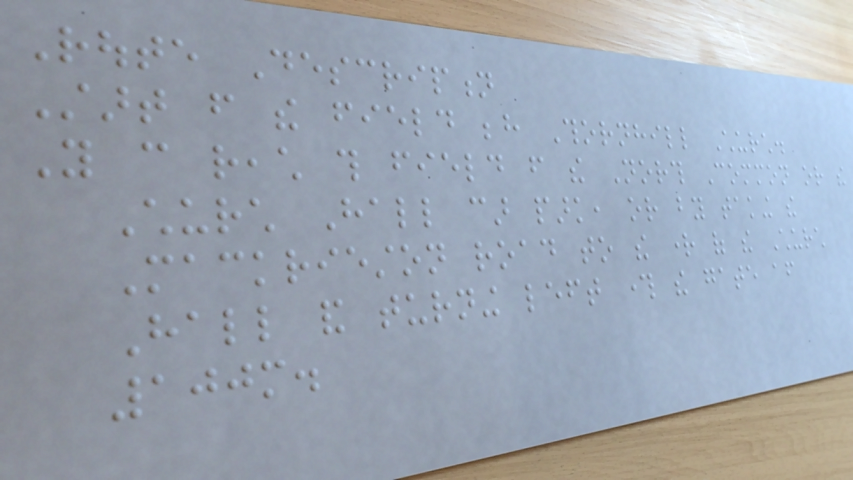Route Description
Start from the field behind Thornhill Church.
You can reach this field from the North Common or the
Church Hall car park, or by taking the
Mackrieston road to the right of the Church
Hall and turning left through the gate after
100m.
